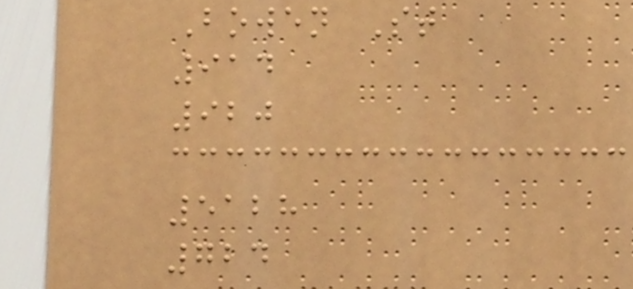Bowen St
914
920
5128
724
